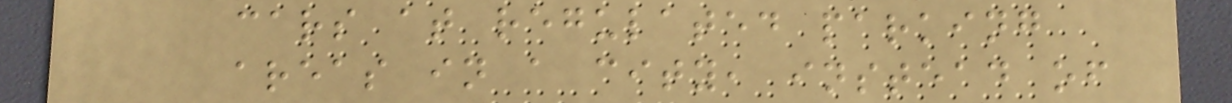cars at regulated parking
areas in a city, instead of
